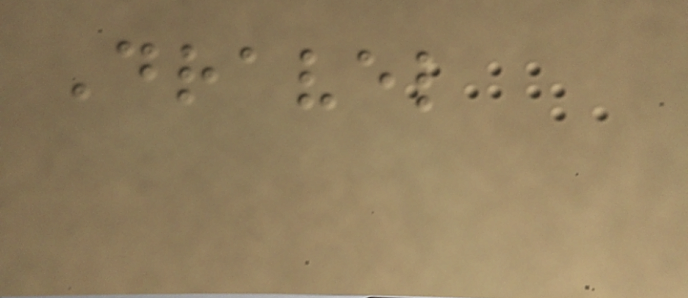Dravel
